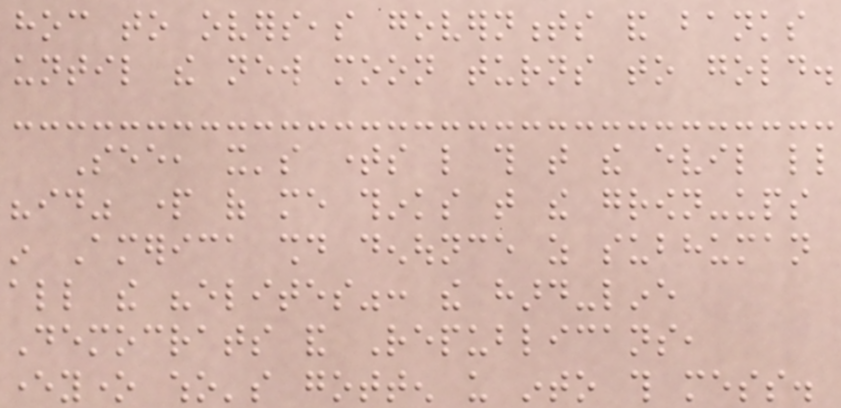hoc to overseas governments and banks
until the new moon turns to gold.
See, it's times like this that the evil little
"id" part of me thinks that the grown-ups
in America should denounce as subhuman
all the "elites": the hard-line
Democrats and Republicans,
everyone who's gotten us into this mess.
